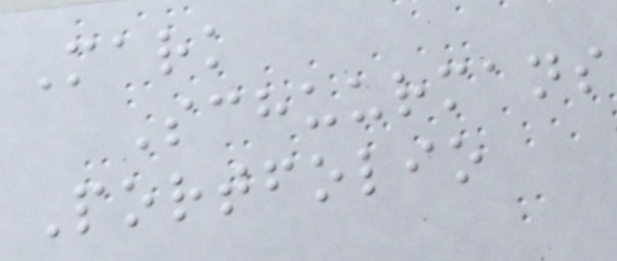Mark
Schuurmans
Portfolio
